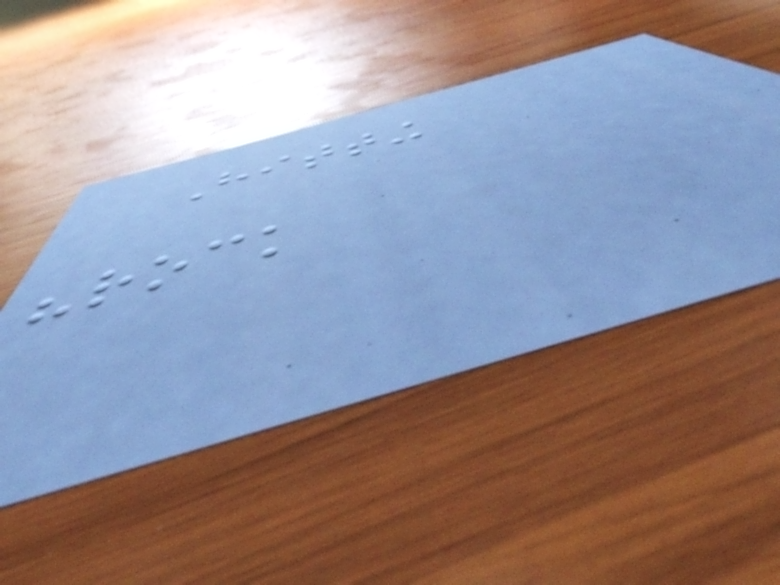Hitting
"rock
